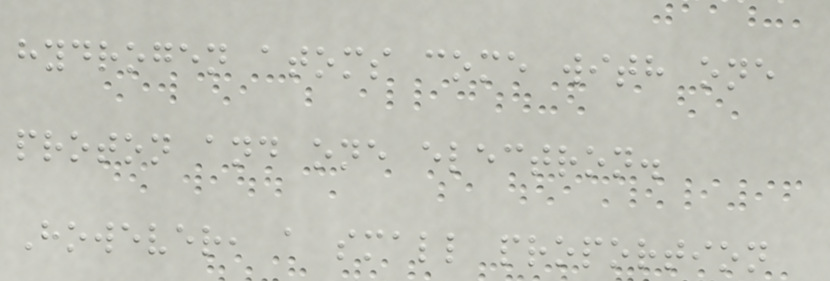hydrogen atoms come with one
proton and one electron.
However, a small proportion
